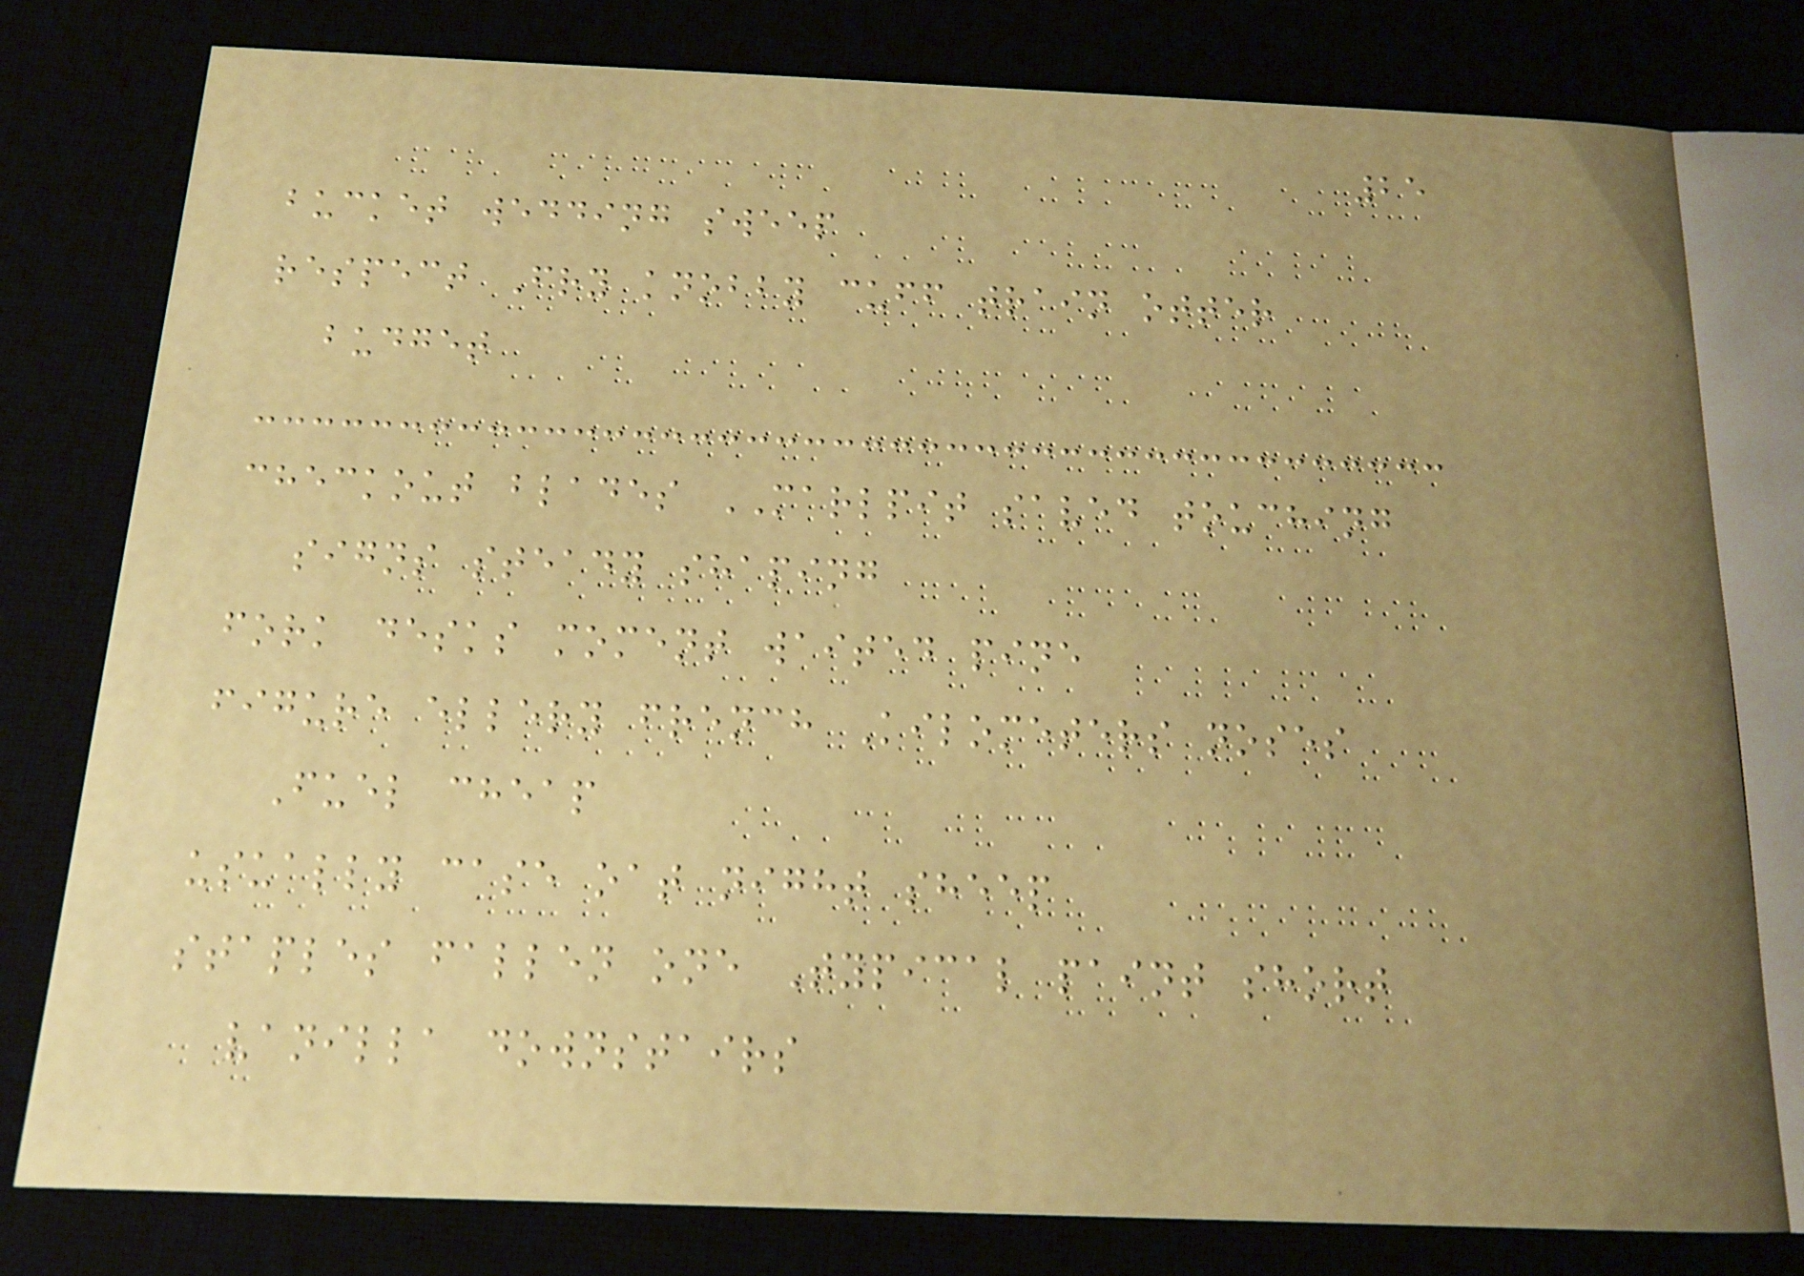25
bucket wedding sweep
respect Fry knobby cuff train otter
budget
checkout blades MARLPIT saved touching
signs steady shaping
fork desks moment waited pine
figure ellery french Kilometers noses
Fuel cheap
usually case oat night sheep
staples fallen one Typical paint short
vanilla downstairs
